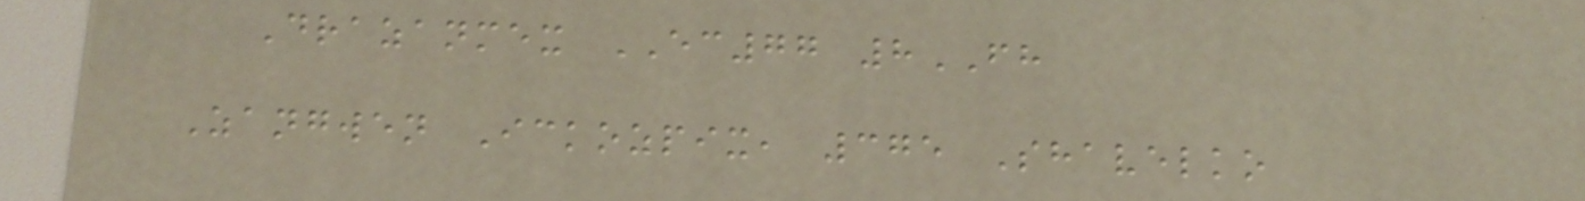Drazanmex EC77 8FH
Zangwen Ickozpix, 375 Shavelko
